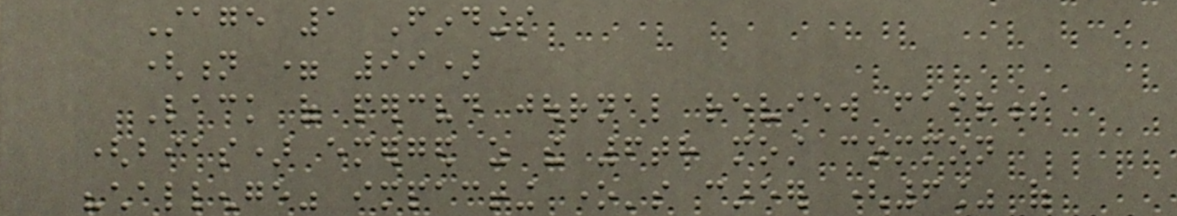Stage 1 Findings
(n = 99)
Lack of perceived journal review fairness
(bias) emerged as the 6th most common
"challenge" impacting one's career (6% of
